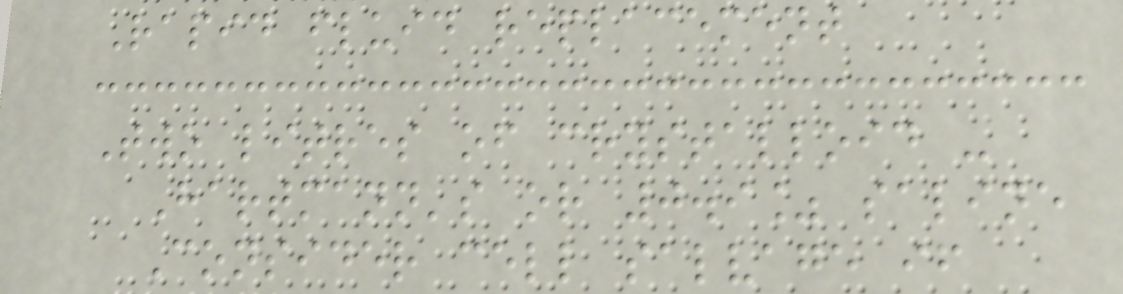Rapid fluid replacement
Two litres of crystalloid -
Hartmann's or 0.9% saline
Consider cell salvage if
